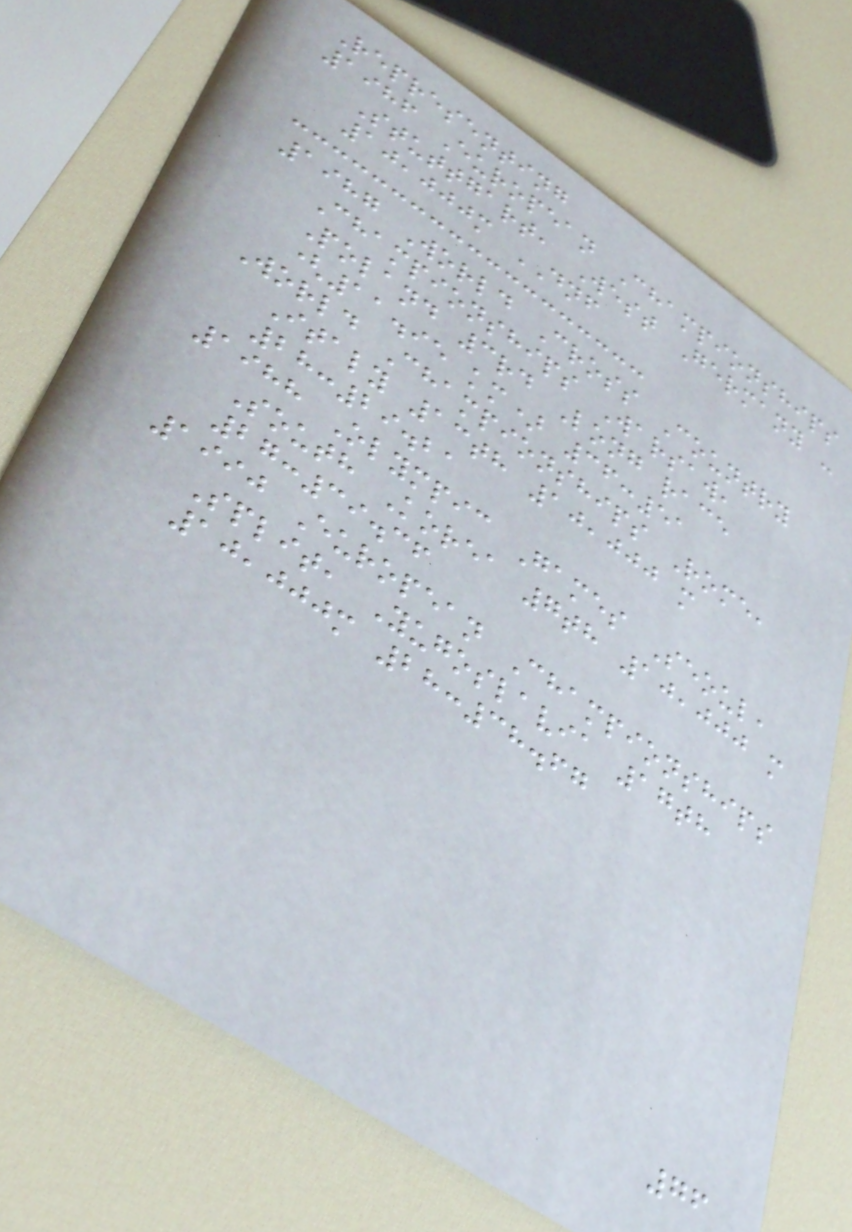Representing
1986 European Championships
Stuttgart, West Germany -
10,000m DNF
1987 World Cross Country
Championships Warsaw,
Poland 3rd Long race
(11.95 km) 36:51
World Championships Rome,
Italy 13th 10,000 m
28:29.21
1988 Olympic Games Seoul,
South Korea 7th 10,000 m
27:39.36
1990 European Championships
Split, Yugoslavia 17th
10,000m 28:38.67
76
